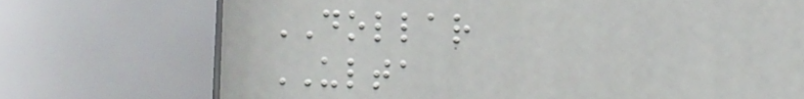DOLLAR
ULTA
